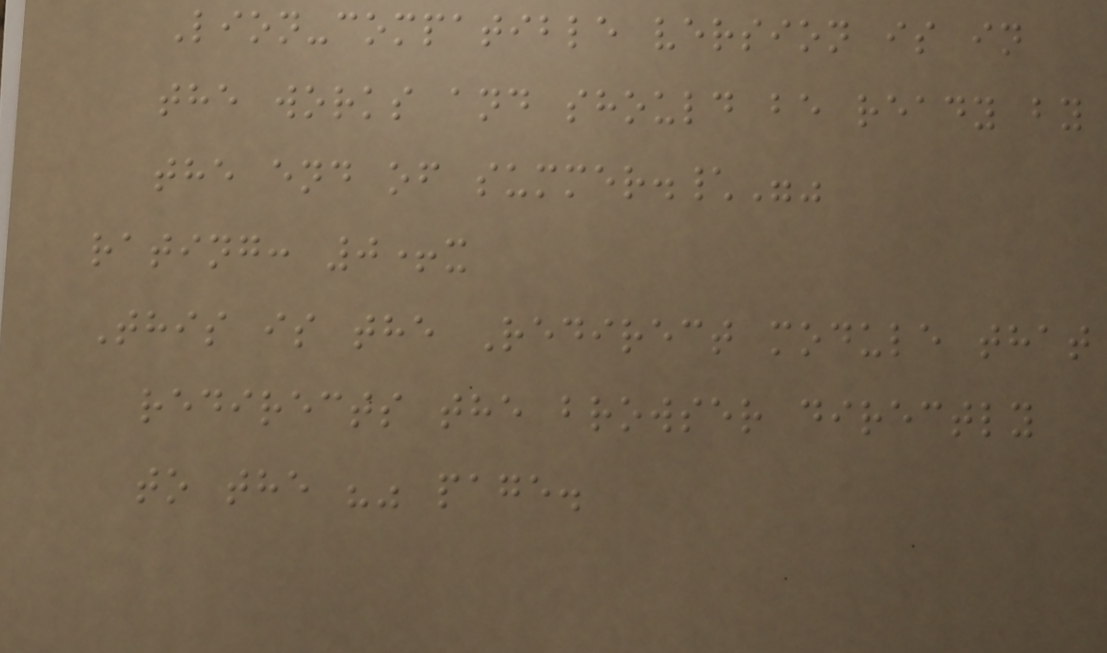Lion-compatible version is in
the works and should be ready by
the end of summer.\""
rating: 0+x
This is the Redirect module that
redirects the browser directly
to the "" page.
